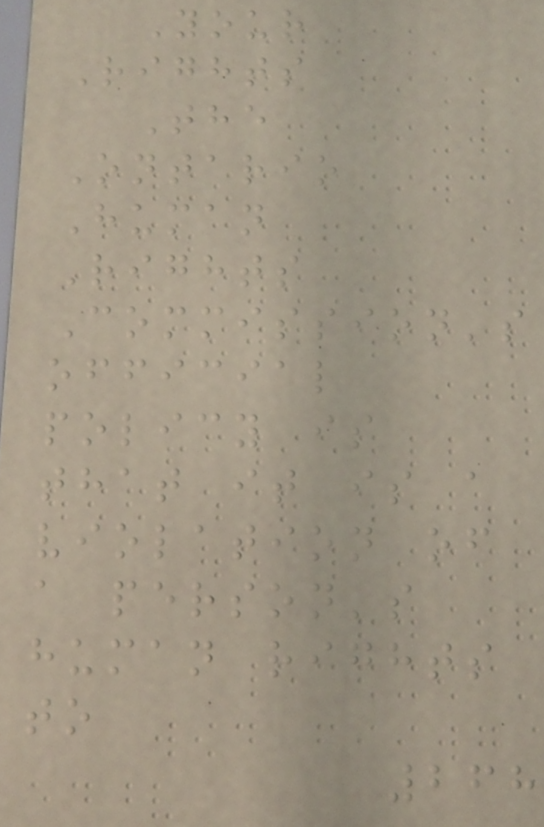Your
Rights
The
Ontario
Human
Rights
Commission's
official
policy is
that it is a
violation of
a person's
human rights
to
268
